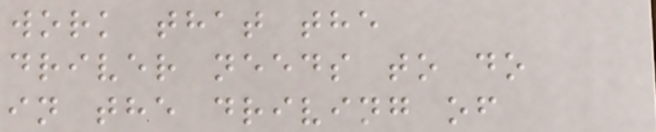work that the
driver needs to do
in the driving of
